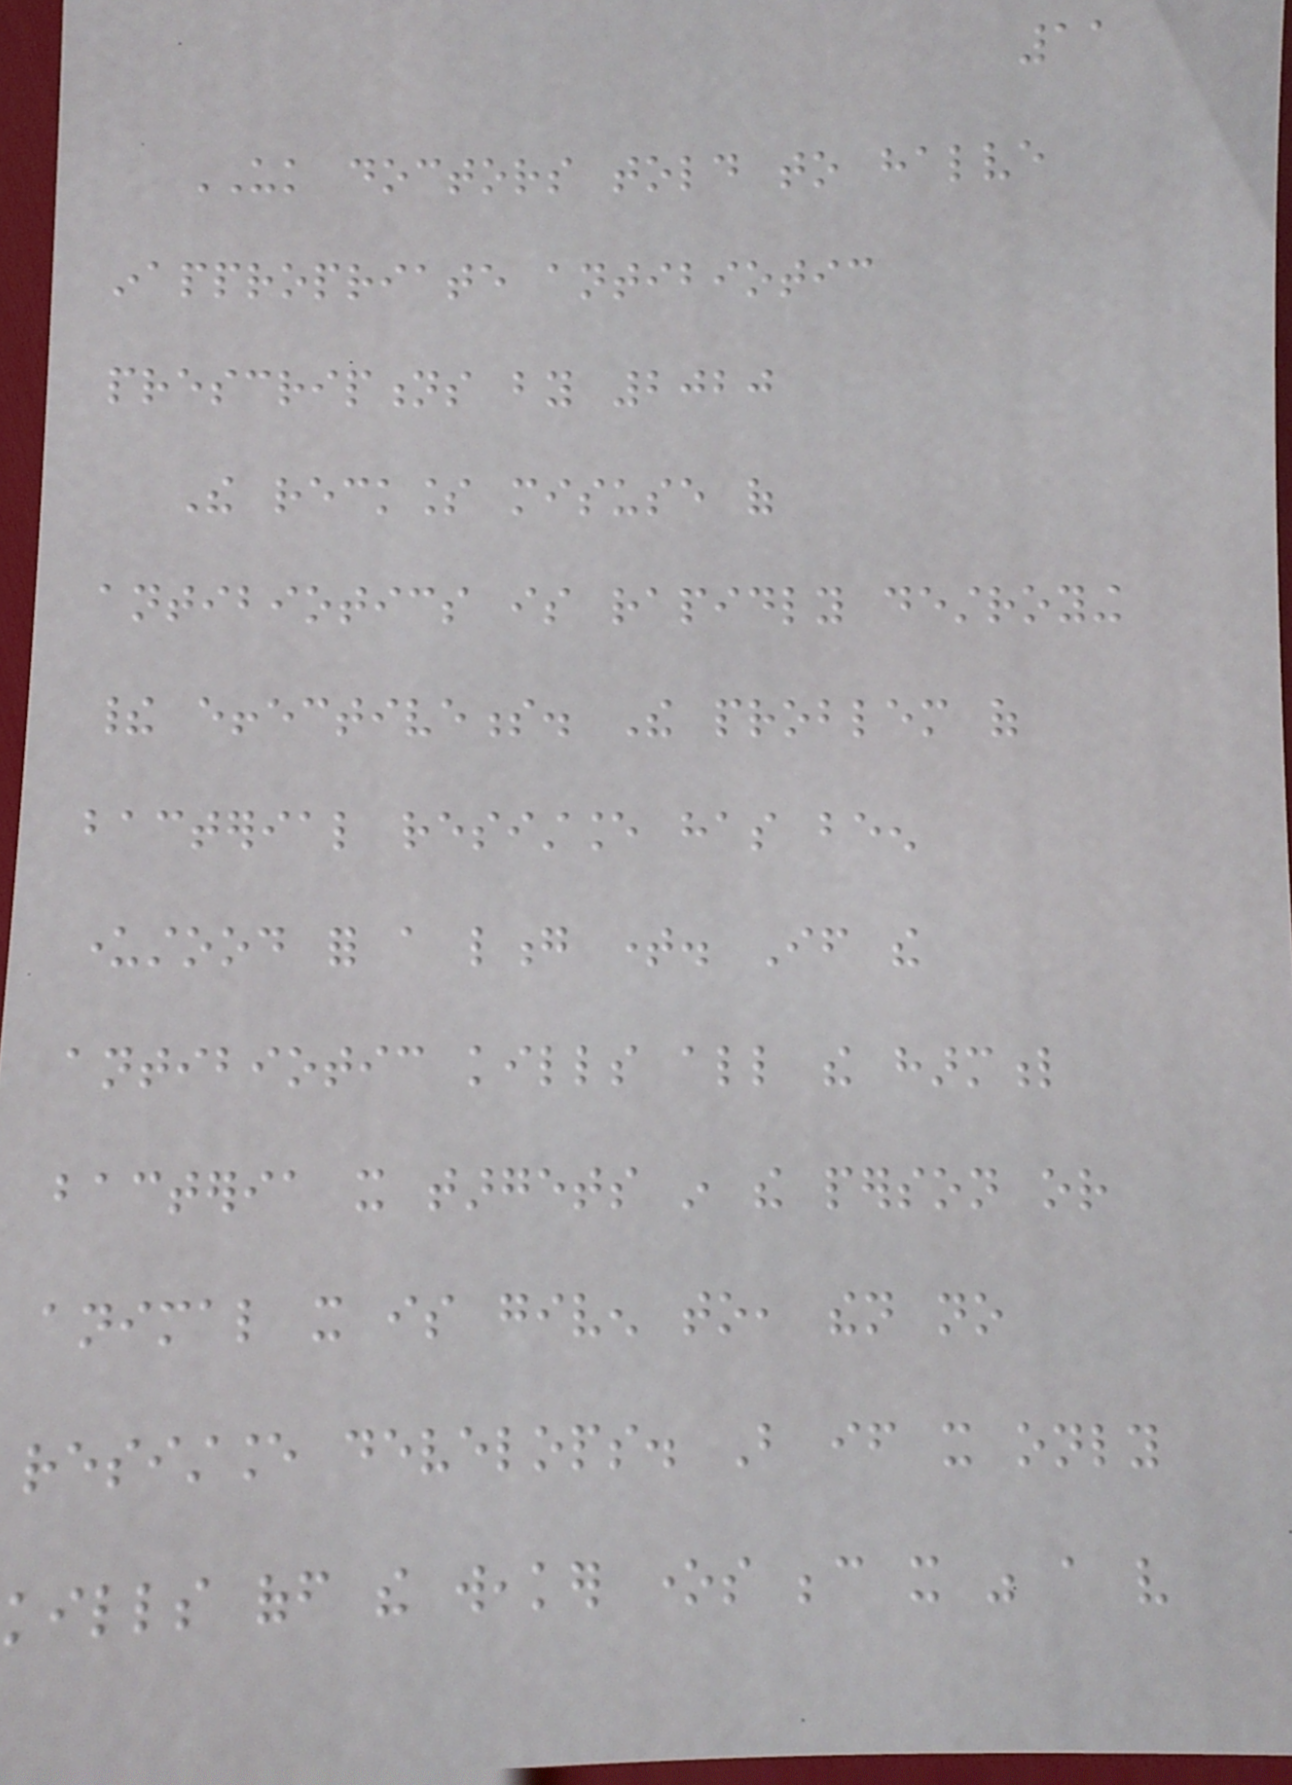11
UK doctors told to halve
inappropriate antibiotic
prescriptions by 2020
The reckless misuse of
antibiotics is rapidly destroying
their effectiveness. The problem of
bacterial resistance has been
understood for a long time. If the
antibiotic kills all the harmful
bacteria it targets in the person or
animal it is given to, then no
resistance develops. But if it only
kills off the weaker ones because it was a very
